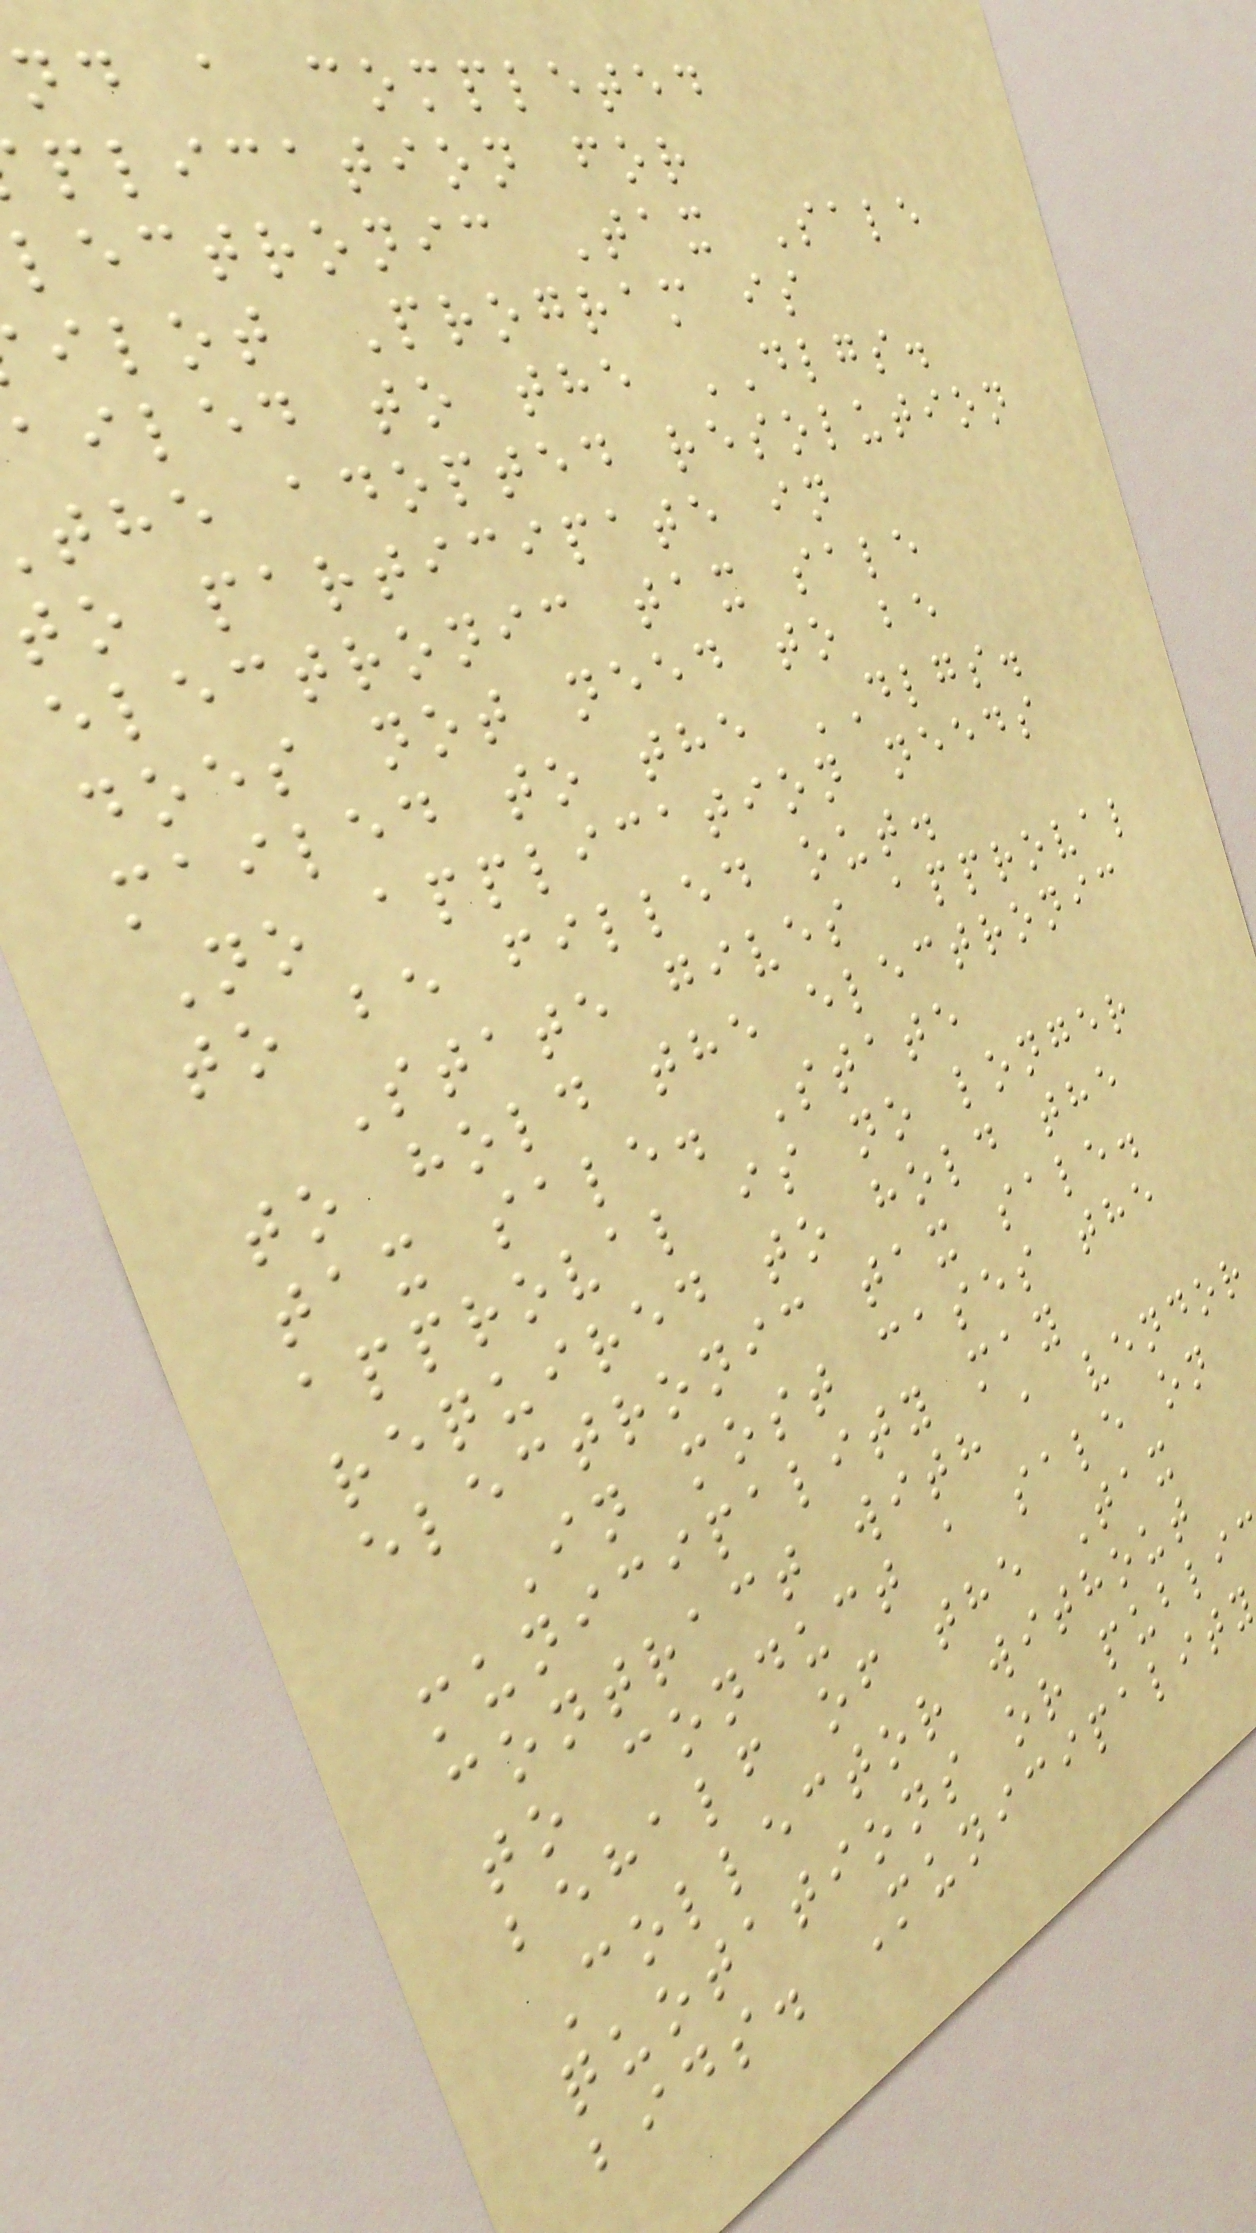nd a completed
plication for
lectronic Tax Sale
ilot Program is
ailed to the DLGS.
the adopted resolution
to participate in
electronic tax sale
does not need to be
mailed to the DLGS.
No application needs
to be filled out.
State gives approval
to hold the electronic
tax sale. State
approval is no longer
required to hold the
electronic tax sale.
In most cases the
municipality may
contract with a vendor
to conduct a sale on
behalf of the Tax
Collector without
quotations or publi
bids. Municipality
